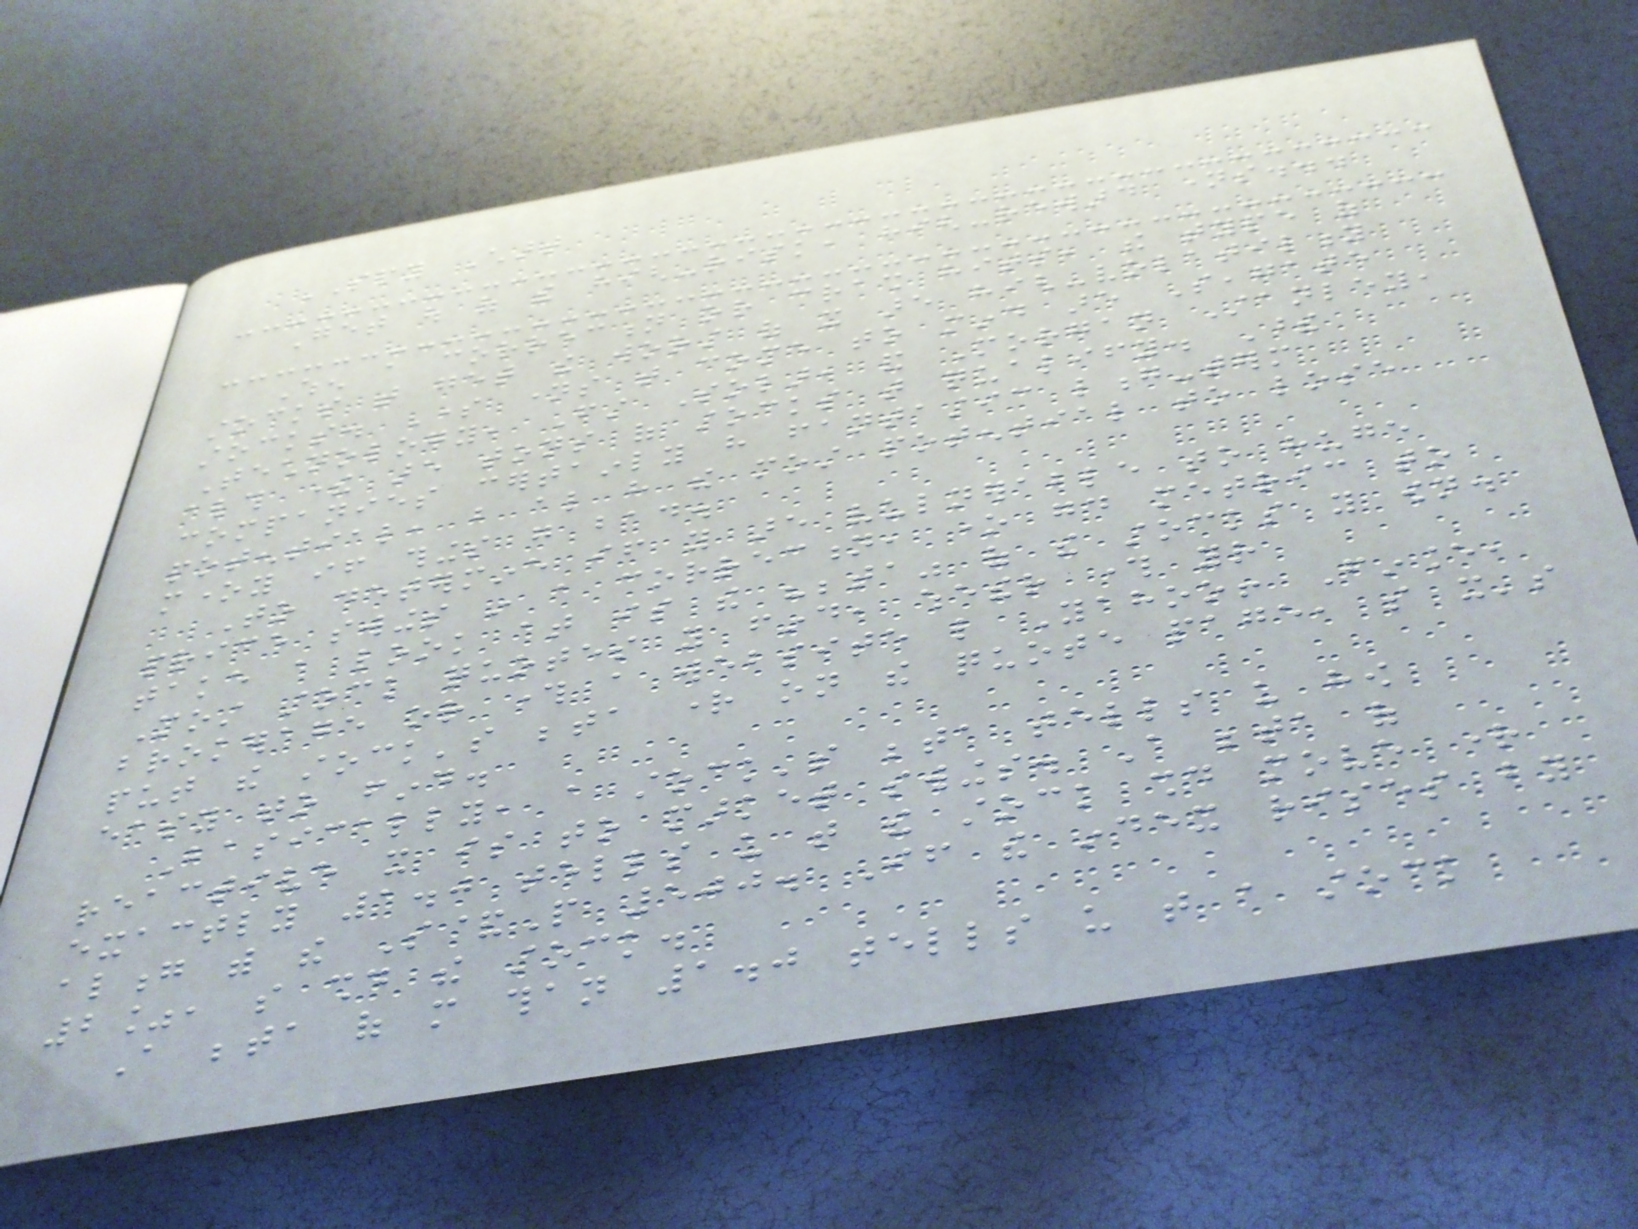SPY Chart
Get out of the high-risk, high-reward names...
When a correction or crash hits, the type of
stocks that get the worst of it are high-volatility
stocks. Some names that come to mind are Seagate
Technology, First Solar, and Morgan Stanley,
although there are tons of stocks that qualify. These
companies certainly have fantastic long-term
potential, but also have the most potential to lose
money if things go bad.
To determine if you are vulnerable to huge
price swings in a correction, one good metric to
take a look at is the "beta" of the stocks you own.
Most stock quotes you find, whether through your
brokerage or through a website like Yahoo! Finance,
put the stock's beta right on the quote page, so it's
easy to find.
Basically, a stock's beta tells us how
reactive it is to market swings. A beta of
exactly 1.0 tells us that the stock should move right
along with the S&P 500. If the index rises by
2%, so should the stock.
A beta of more than 1.0 tells us that a stock
